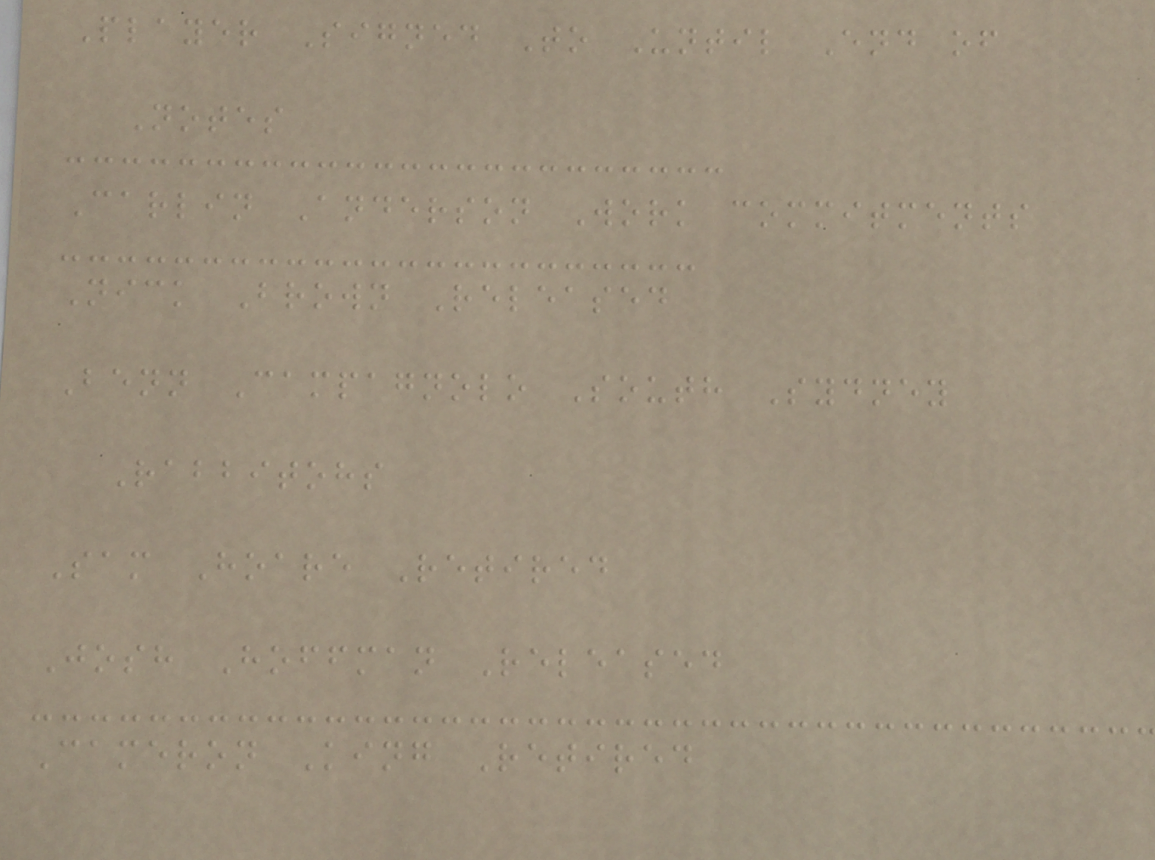Player Signed To Until End of
Notes
Carlin Anderson Work commitments
Nick Brown Released
Benn Campagnolo South Sydney
Rabbitohs
Sam Hoare Retired
Josh Hoffman Released
Cameron King Retired
